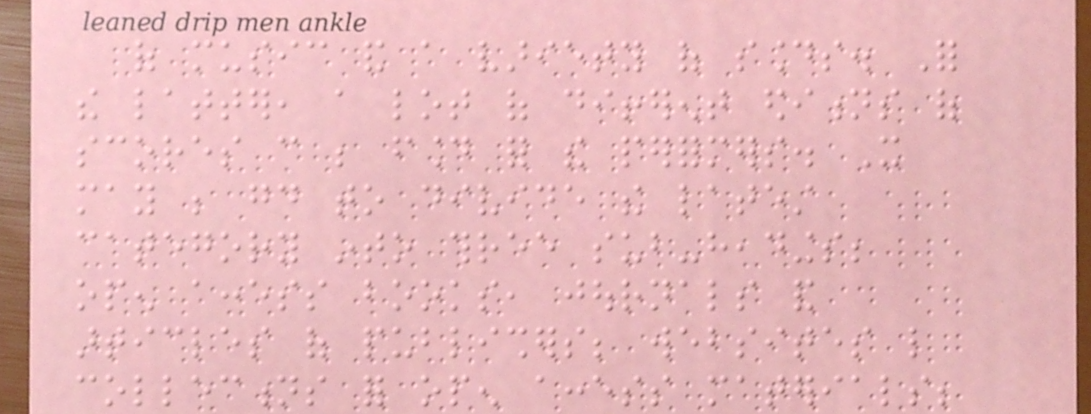of music and a variety of sounds. For
the latter, a lot of different editions of
scores can be found for the performers. It
may be good to divide the latest
category into three sub-headings;
open access books, journals and
articles of publishers; websites like
collections for open access materials;
